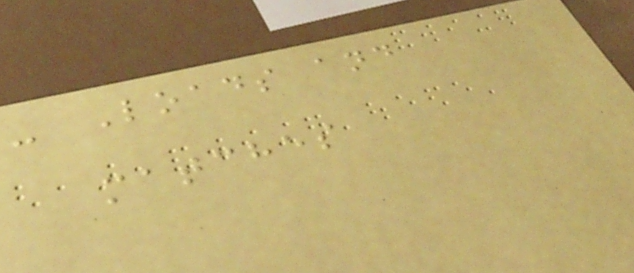- Loads and
matches
